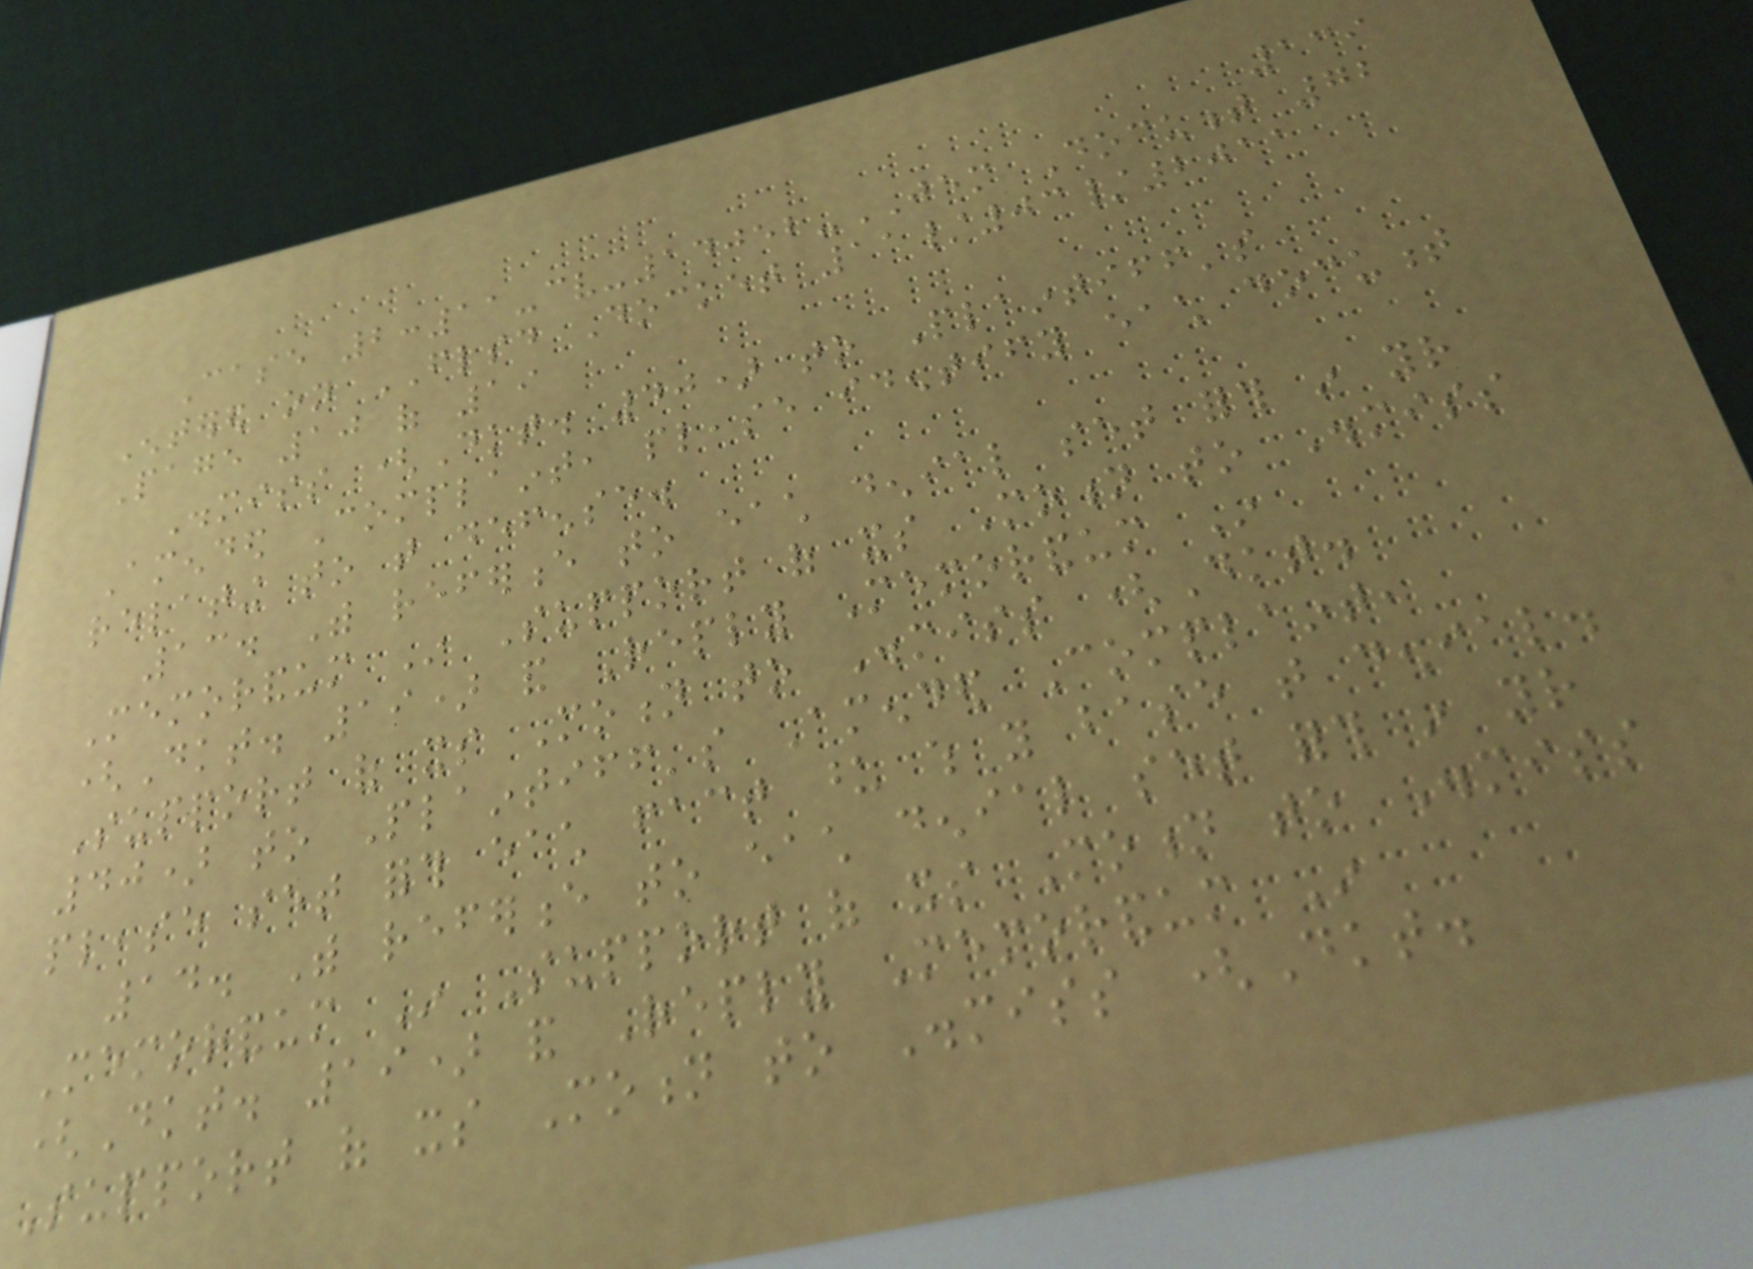139
Case 2:11-cv-14052-JEM Document 72
Entered on FLSD Docket 11/03/2011
Page 10 of 19
Dismiss (Dkt. 40) to Plaintiff's
Amended Complaint, please identify each document
relating to that defense.
13. With reference to each denial set forth in your
Memorandum In Support of its Motion to Dismiss
(Dkt. 19) and Reply Memorandum In
Support of its Motion to Dismiss (Dkt.
40) to Plaintiff's Amended Complaint,
please set forth each fact upon which you base that denial.
14. With reference to each denial set forth in your
Memorandum In Support of its Motion to Dismiss
(Dkt. 19) and Reply Memorandum In
Support of its Motion to Dismiss (Dkt.
